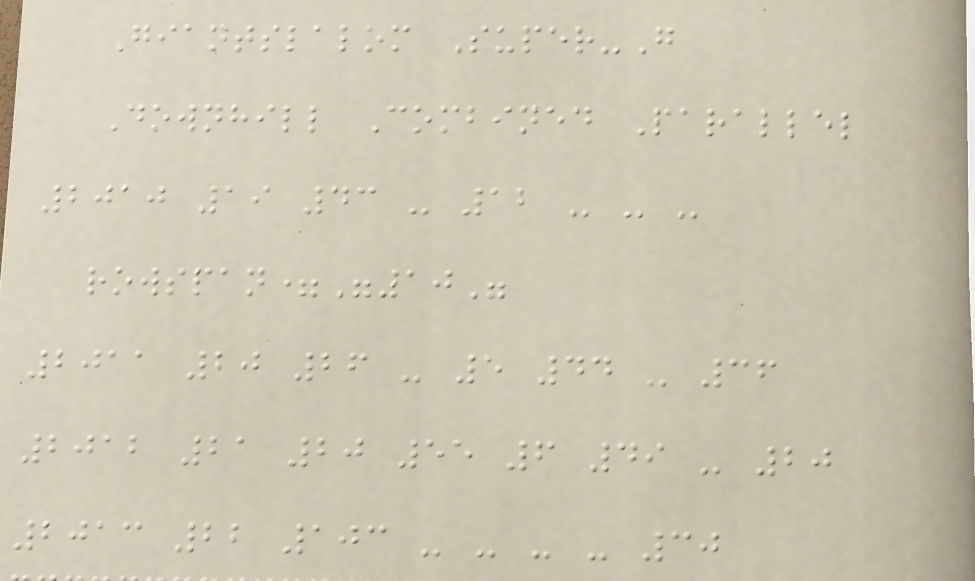Giantslalom Super-G
Downhill Combined Parallel
2010 19 43 - 12 - - -
rowspan="10"
2011 20 26 - 5 44 - 36
2012 21 20 55 6 49 - 20
2013 22 103 - - - - 30
